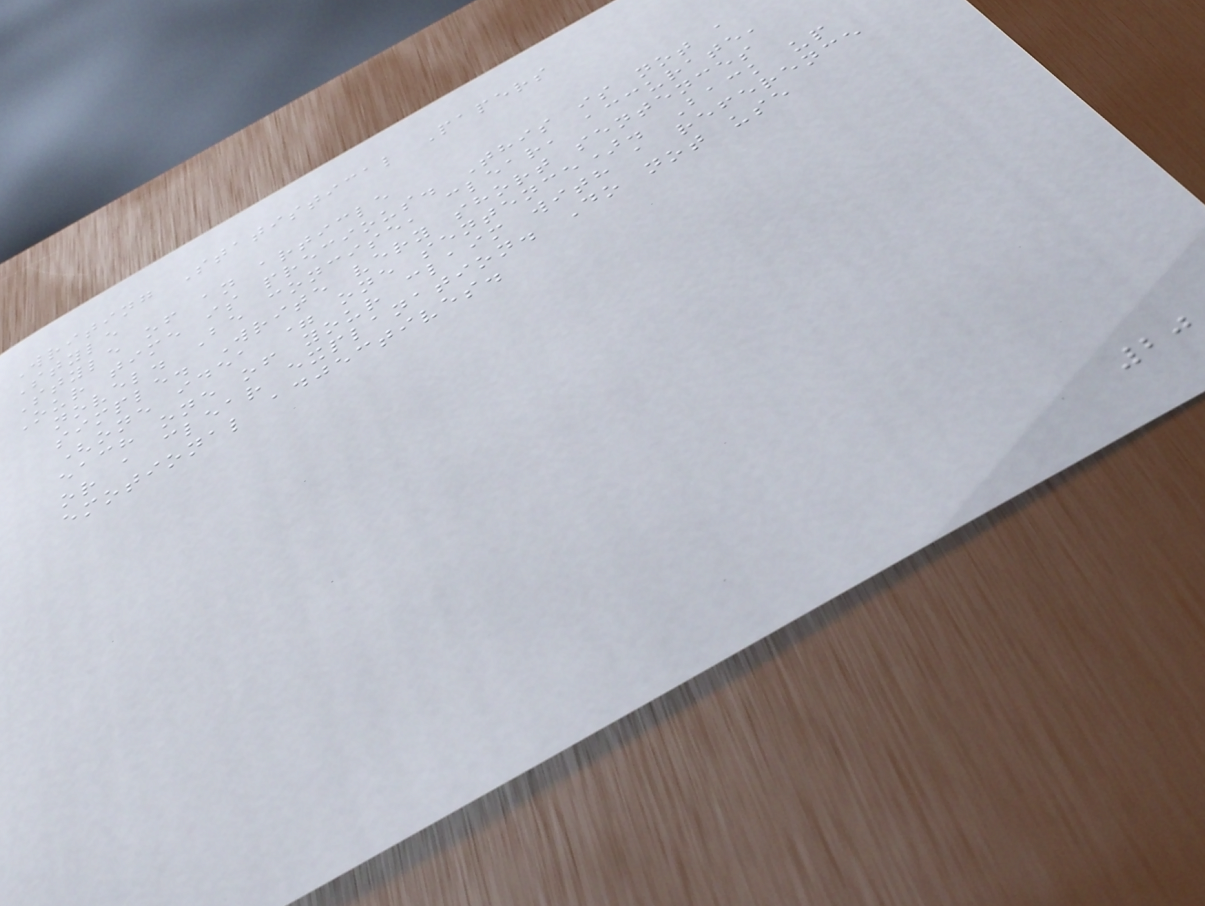Writing Statistical Papers
Style
Style of an article
Our time is precious. This is not a
novel. Be concise, clear, accurate,
simple. Write very short sentences
(one idea = one sentence). Back up
each one of your claim with a reference
or a clear explanation. Do not use
emotional adjectives.
20
